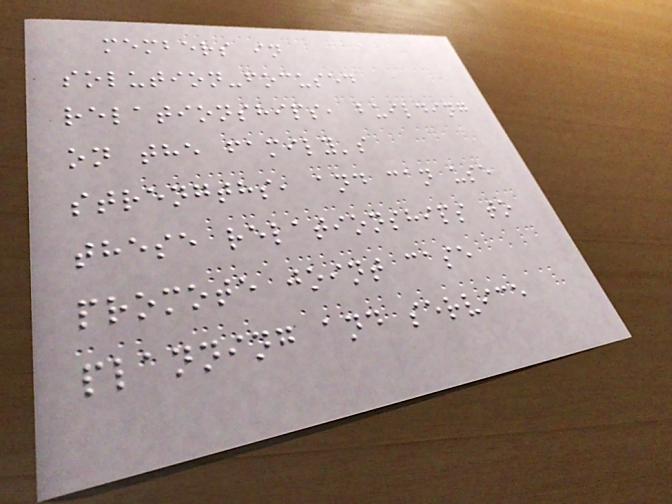members in
solution-focused
relationships, building
on the family's
strengths, and can use
these relationships to
promote joint case
planning and service
